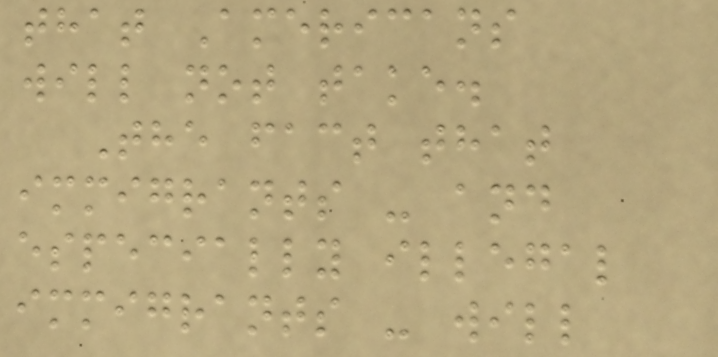that Americans
will not take.
The fact that
immigrants - and
especially illegal
immigrants - will
